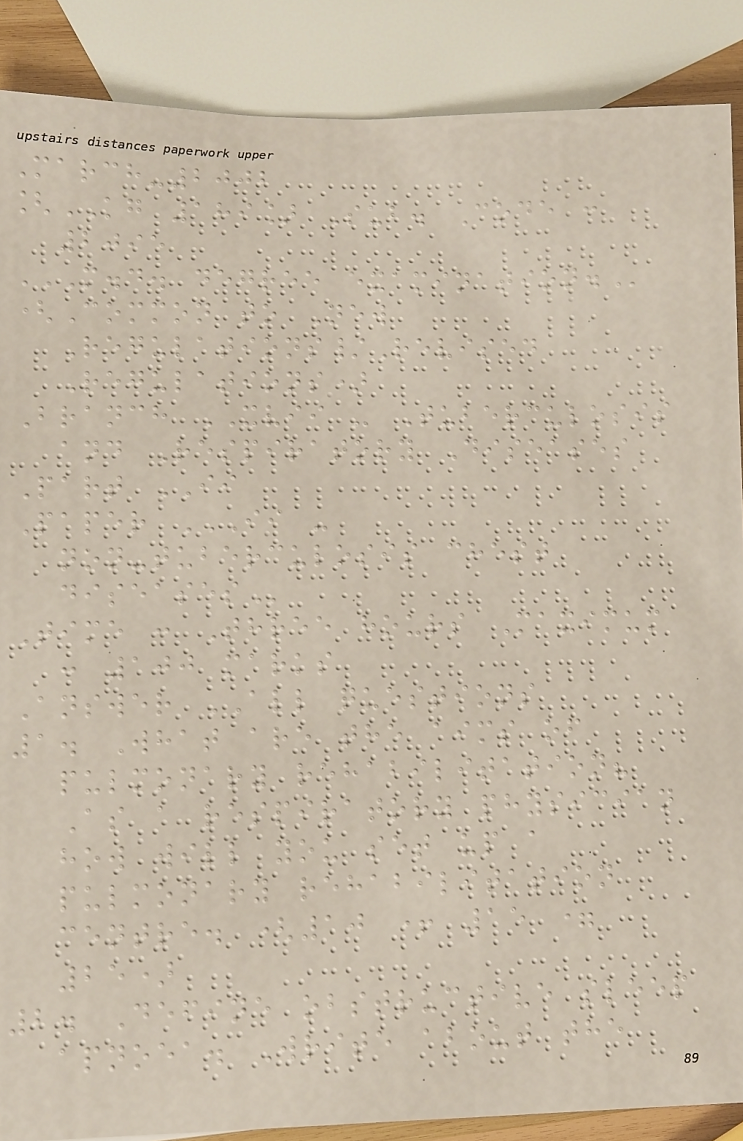March-2002
[KG 189] Sub. Code :
2095
M.D. DEGREE EXAMINATION.
(Common to New
Regulations/Revised
Regulations)
Branch XVII - Tuberculosis
and Respiratory Diseases
Part II
Paper II -
NON-TUBERCULOSIS CHEST
DISEASES
Time : Three hours Maximum
: 100 marks
Answer ALL questions
1. What are the aims of
pulmonary rehabilitation?
As a respiratory physician
how will you set up a
pulmonary rehabilitation
centre. (10 + 15 =
25)
2. Define obstructive sleep
apnoea. Write about the
